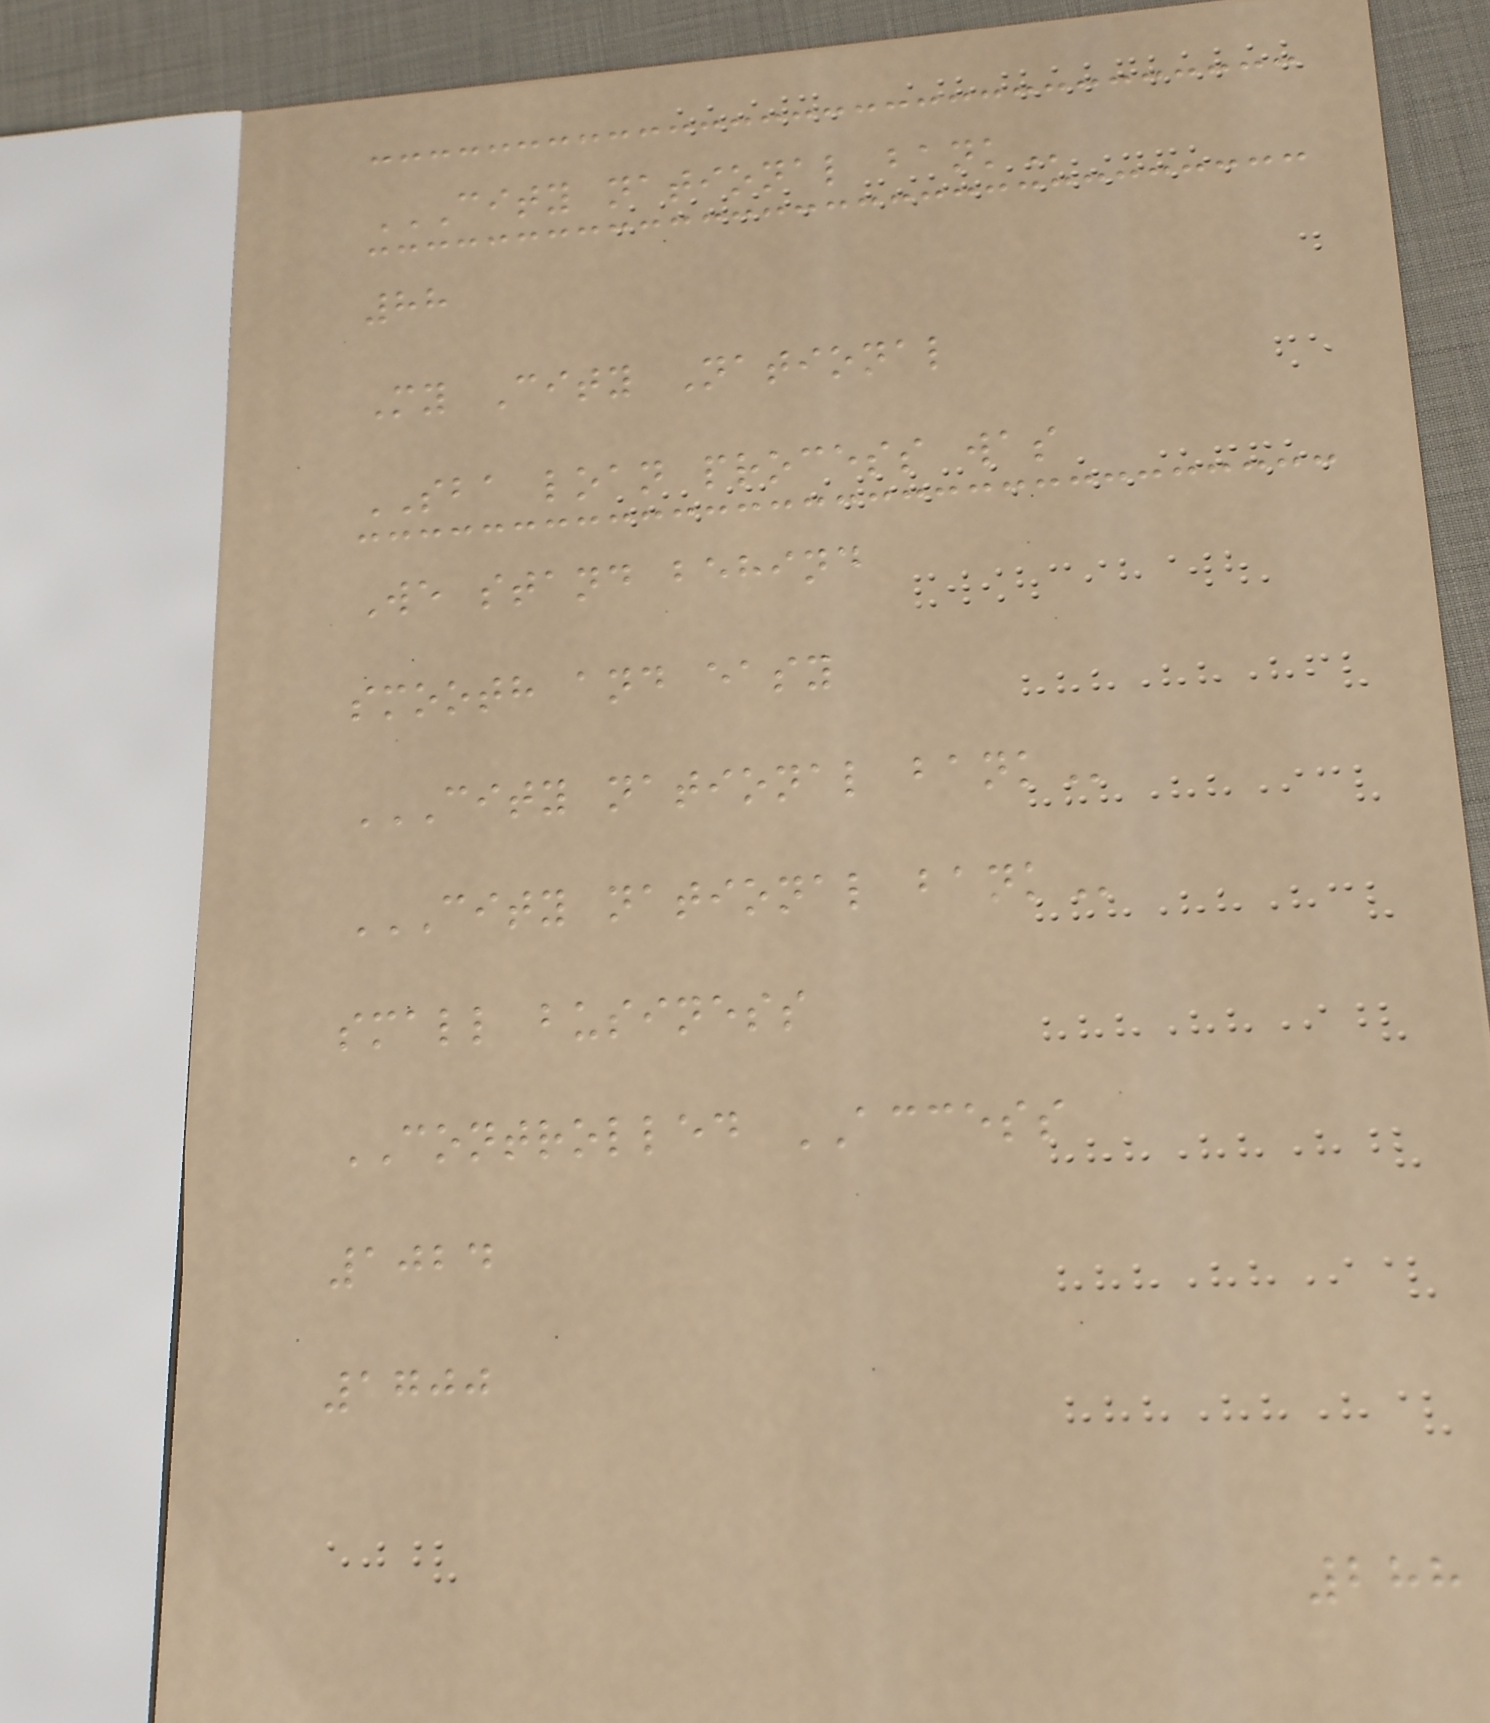CITY NATIONAL BANK
88
My City National
SBA loan process was
We stand behind
smooth and easy
CITY NATIONAL BANK
CITY NATIONAL BANK
small business
CONTROLLED ACCESS
1024
1700
288
